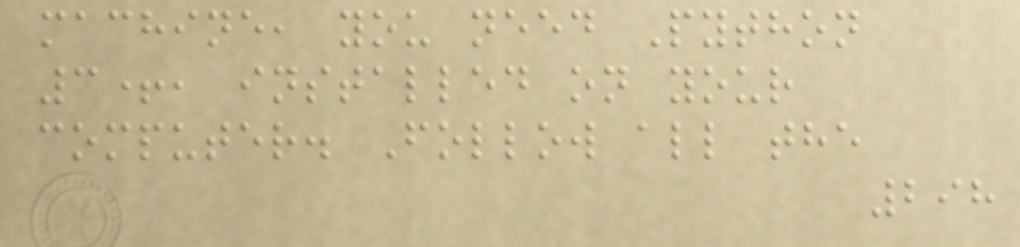machine, you need Python
3+, installed on your
computer. Follow all the
298
